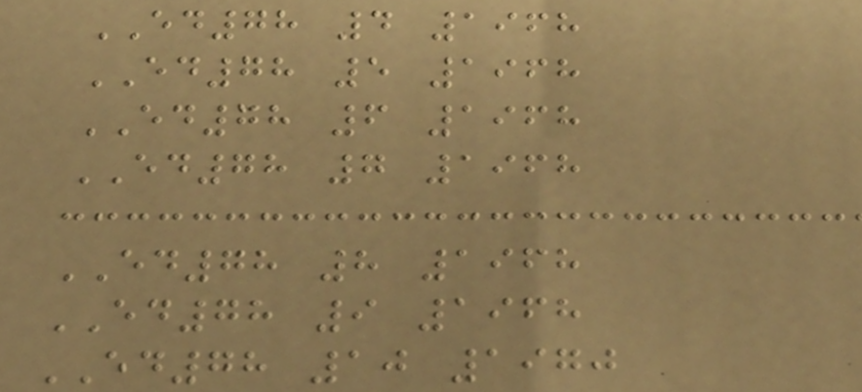ED78 4 1968
ED78 5 1968
ED78 6 1968
ED78 7 1968
ED78 8 1968
ED78 9 1968
ED78 10 1970
